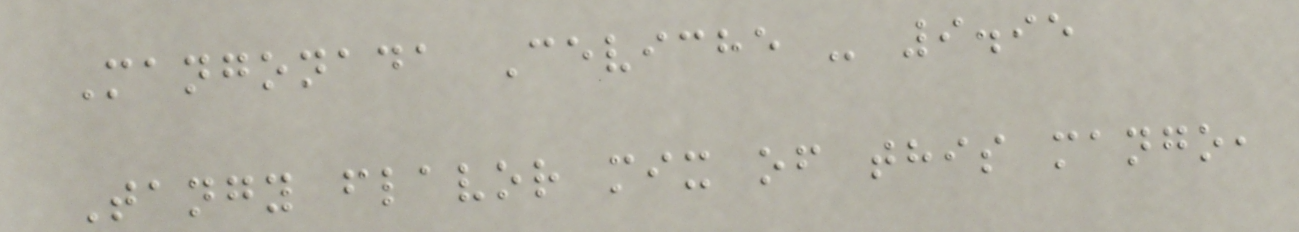Mangonada Ceviche - 9.95
Tangy flavor mix of this mango,
